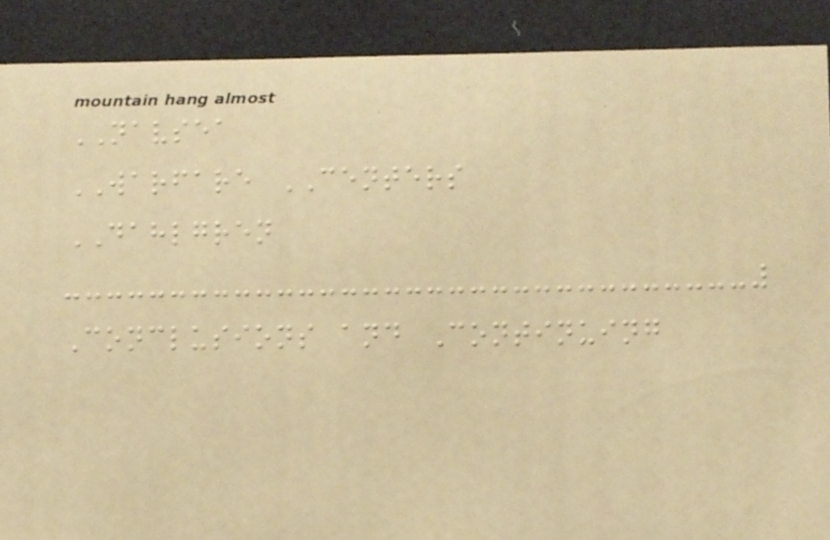NAVSEA
WARFARE CENTERS
DAHLGREN
Conclusions and Continuing
